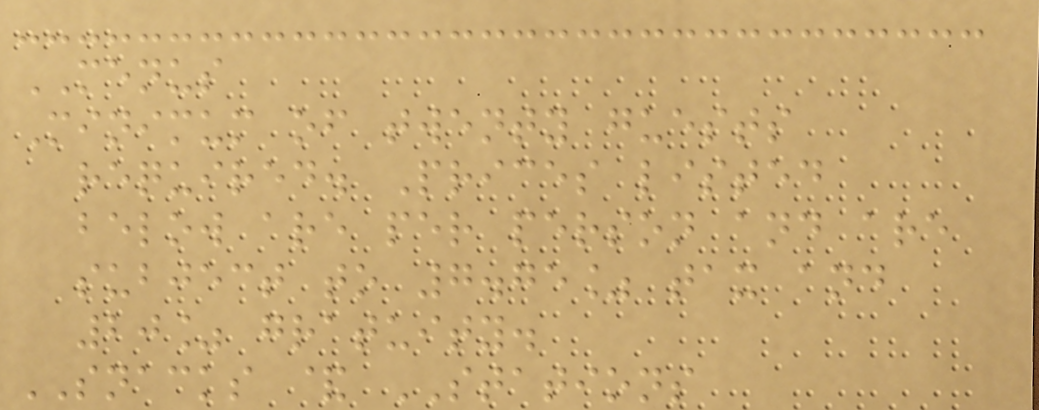MENUS
Minimum of twenty guests
required. Prices listed
below are per person and are
subject to 7.75% tax and
20% gratuity.
SNACKS & STATIONS
